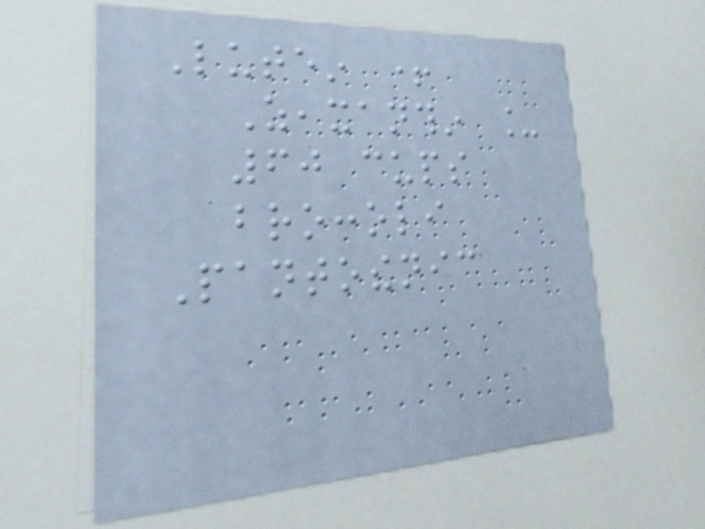Lutein +
Zeaxanthin _
60 cups
broccoli
Pantothenic
